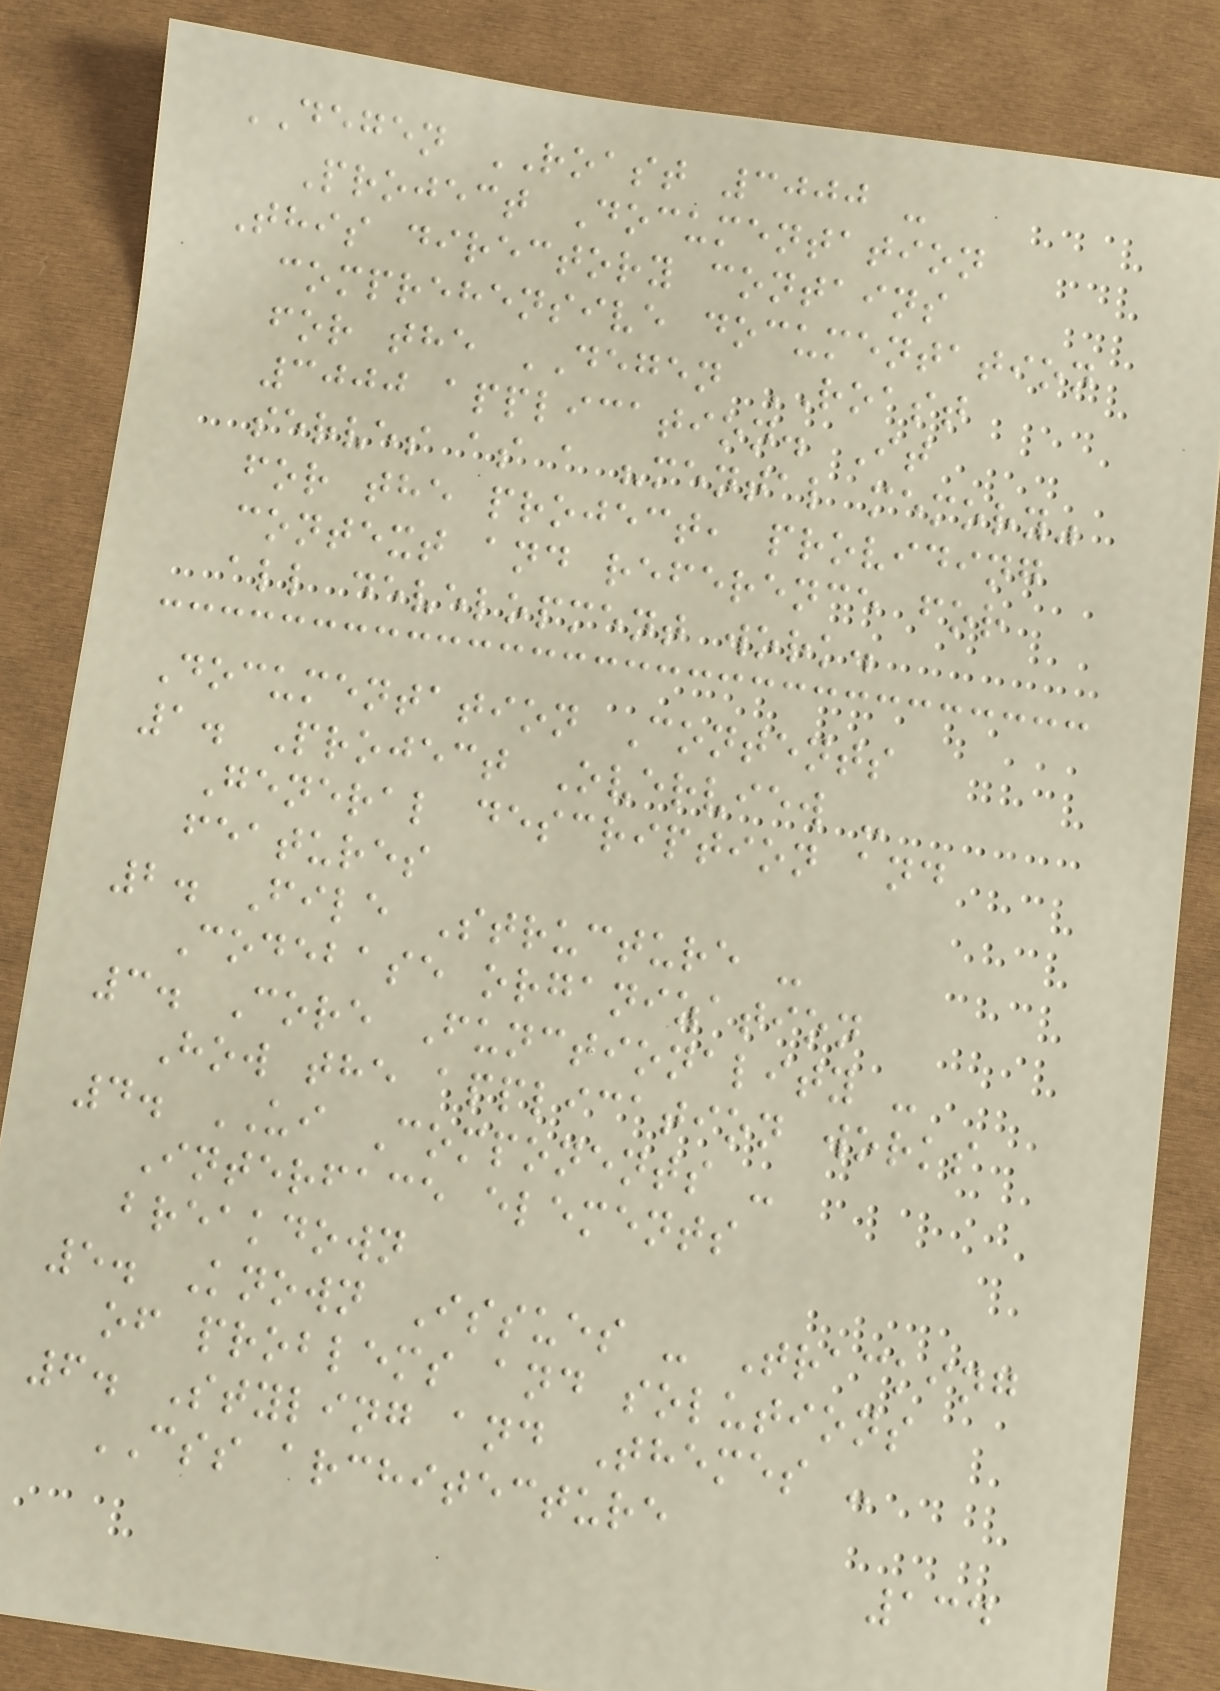DEGEN ROAST 3000 -
Project Documentation
This directory contains
comprehensive documentation
for the DEGEN ROAST
3000 application. It
serves as a "mental memory"
for the project, providing
context and reference for
all development work.
Documentation Contents
1. Project Overview -
General description and
features
2. File Structure -
Codebase organization
3. Core Functionality -
How the application works
4. UI Components -
Interface elements
breakdown
5. Known Issues - Tracking
of problems and solutions
6. Styling and Themes -
CSS architecture
134
